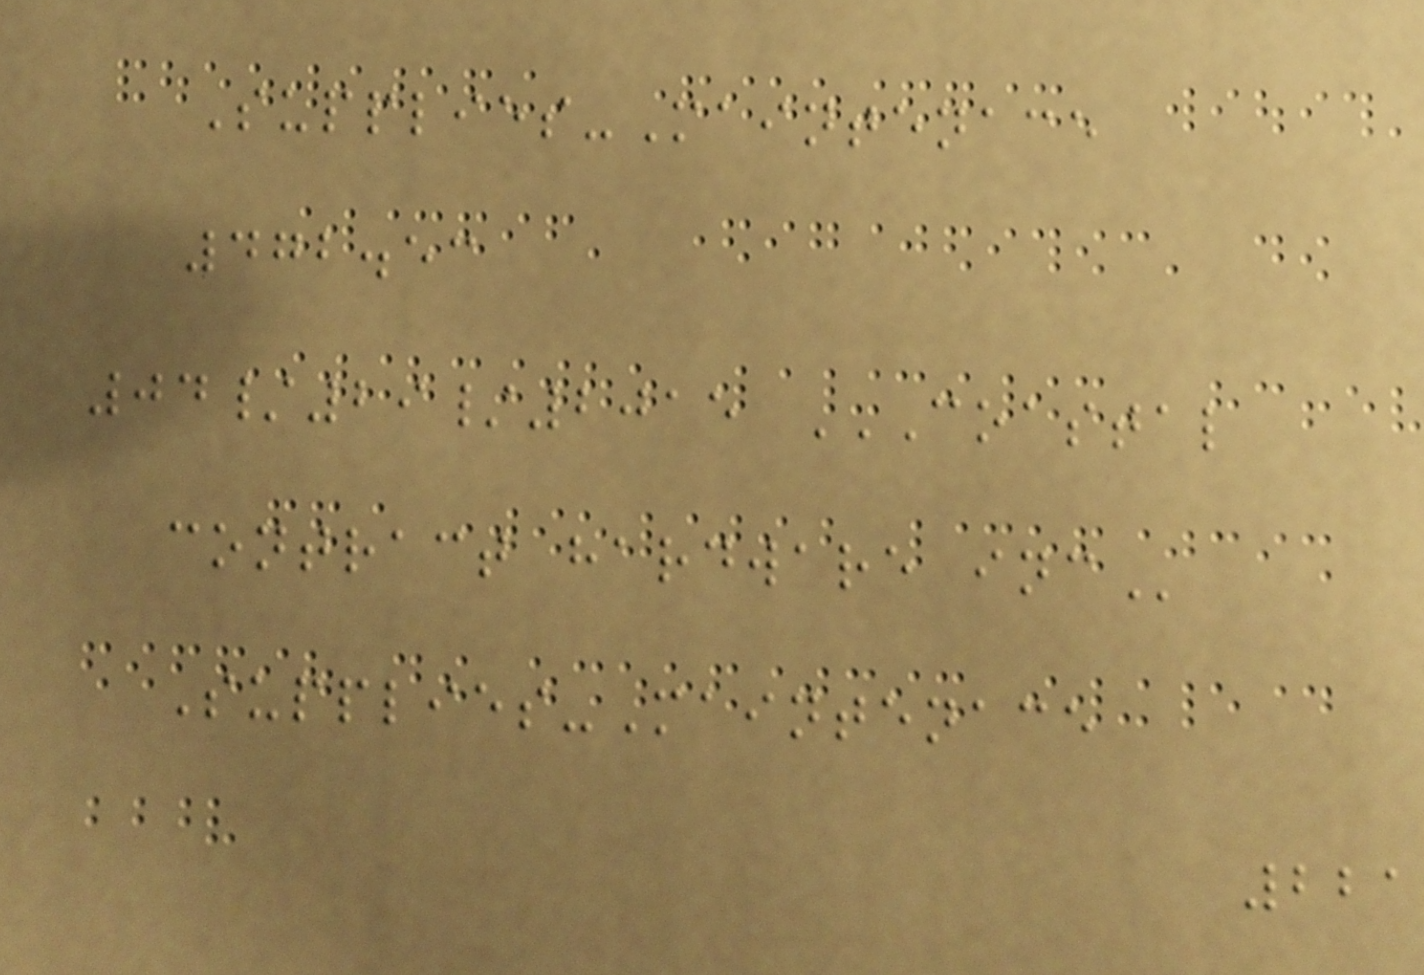Supplies-Maintenace
472.53
04/29/2015 COASTAL
CONTRACT HARDWARE INC
Supplies-Maintenace
221
